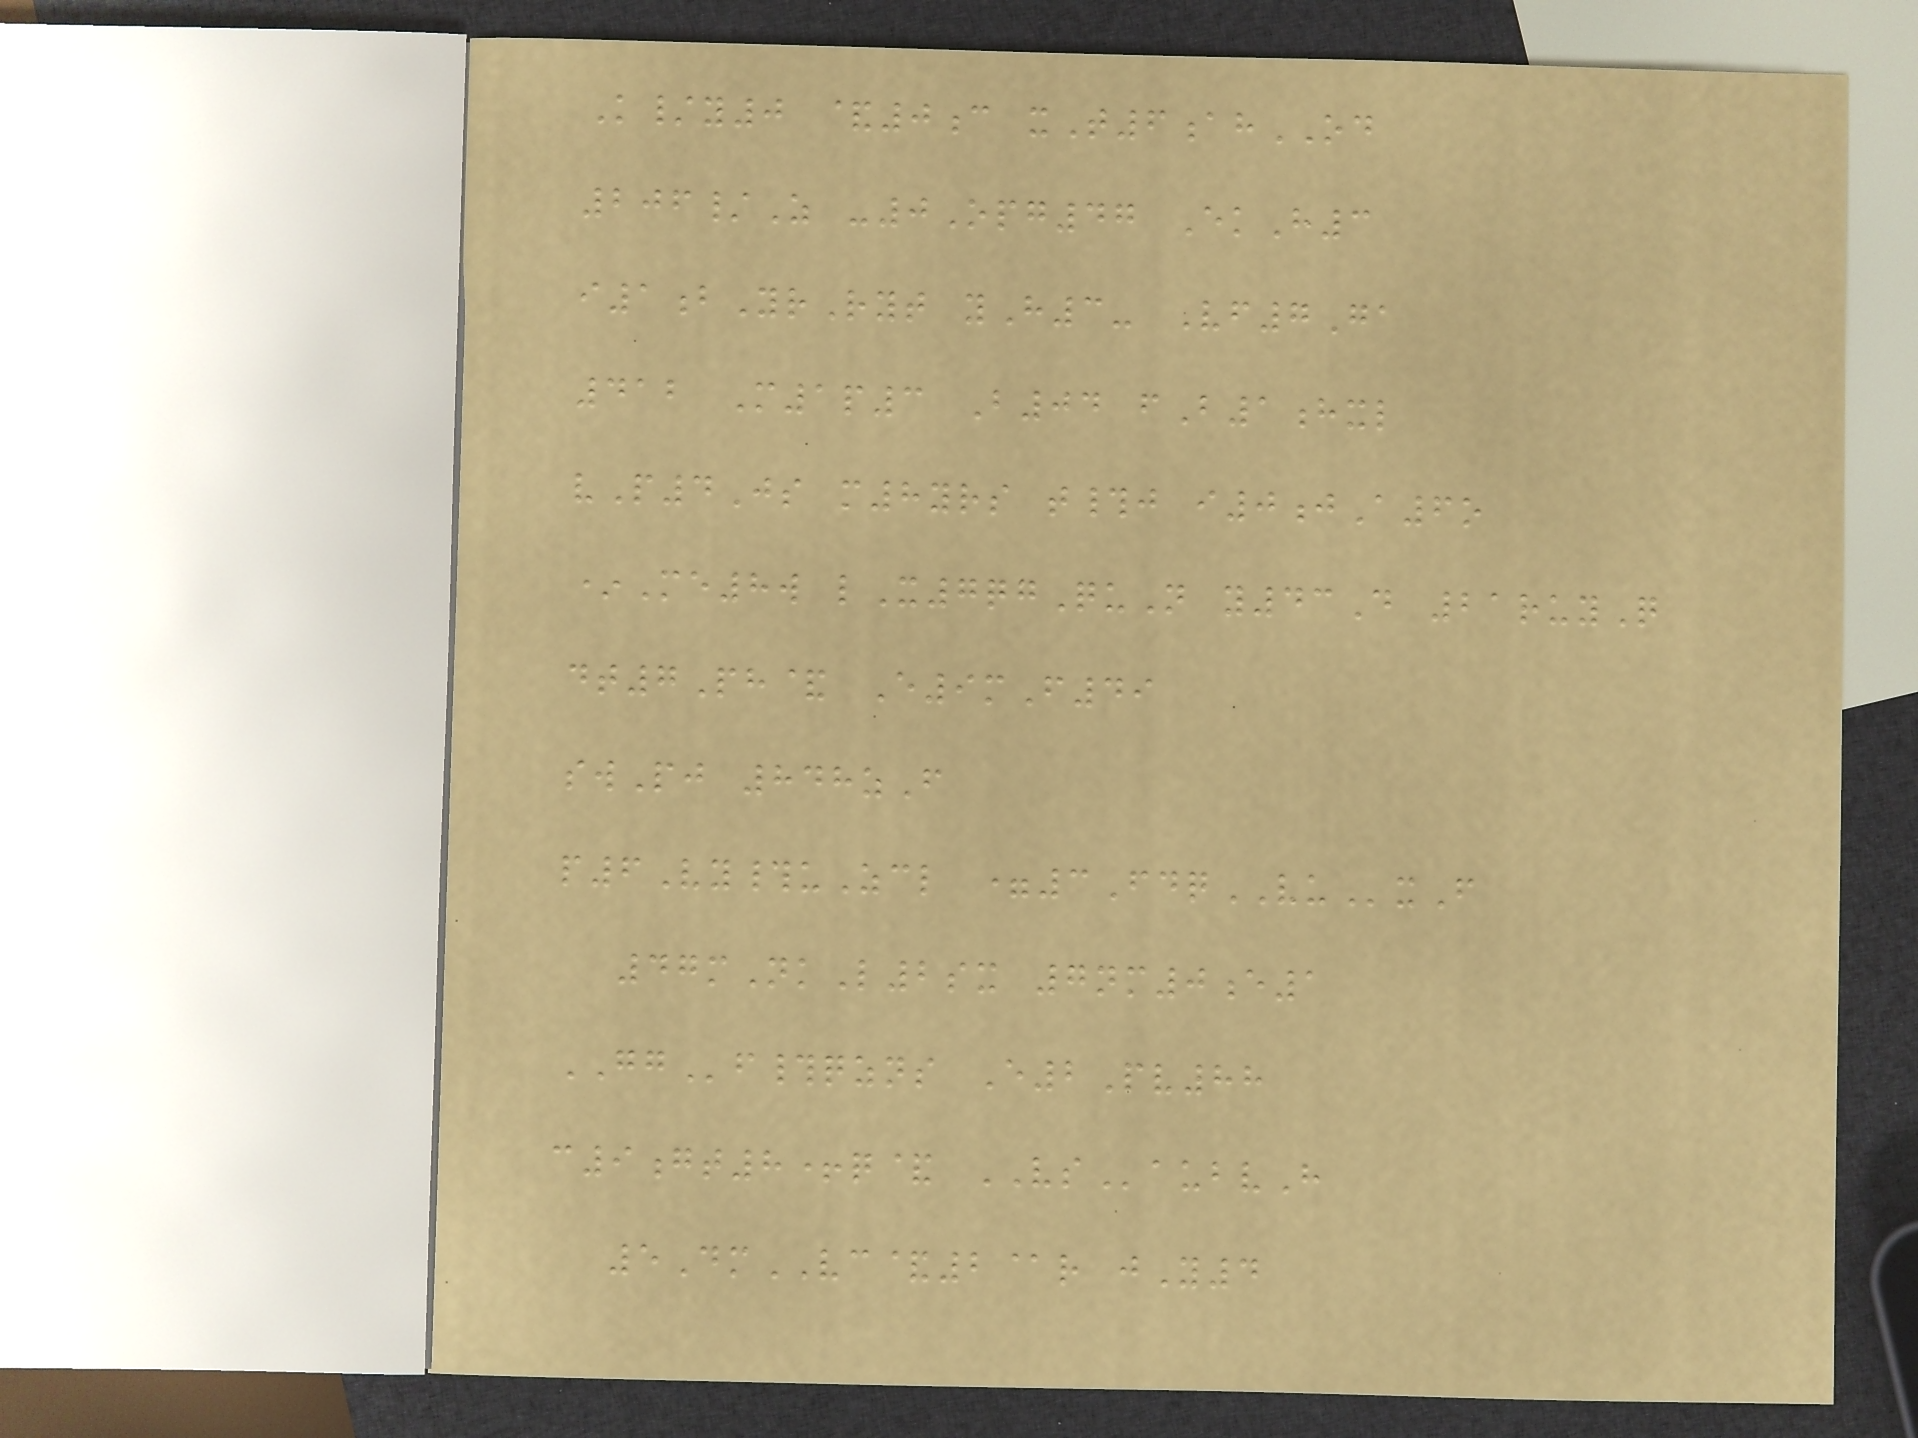K/y0 &0c xT6ahOD
206/Z -0Opg47 EkH3
i1bYrRyt yH3- Vf7Ga
412 M1p3 B04 fB1hxl
vP4Js m8yrs t#j i0jA6o
*Me8w lX7qgQuN y43D 21ruyQ
dt7Ph& E9mF49
swPj 848zF
p6Vy#uZcl =3FdqVUxF
47mNkL2sx 7nm0e1
GGf#qzns E2Pv88
c9gt8+q& VSaubvH
5DmVC&2@r jY4
